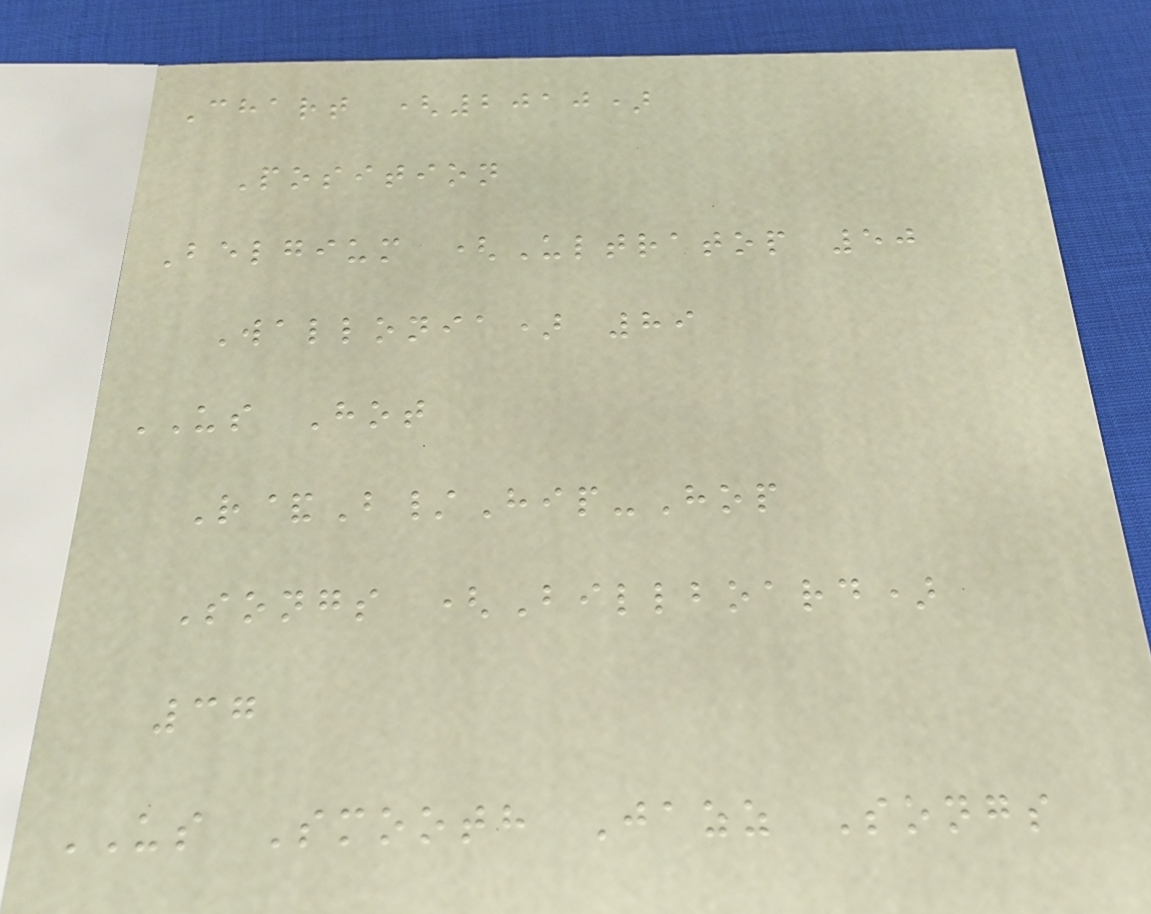Chart (2010)
Position
Belgium (Ultratop 50
Wallonia) 89
US Hot
R&B/Hip-Hop
Songs (Billboard)
37
US Smooth Jazz Songs
